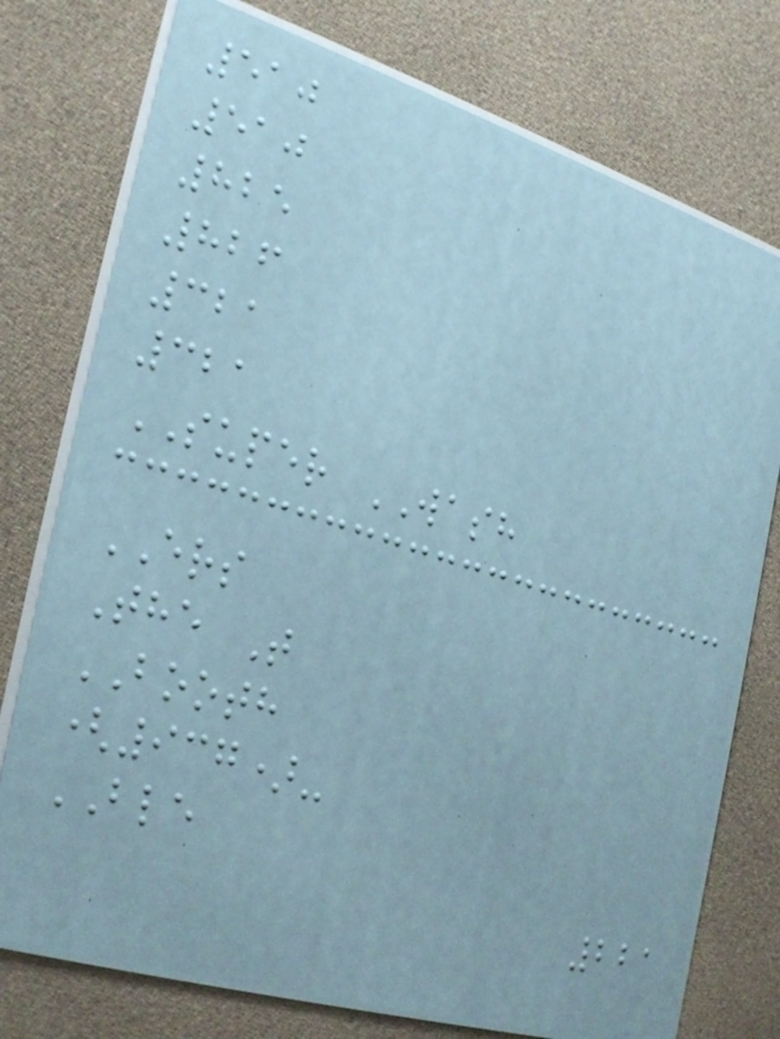510
510
825
826
321
321
SUPER WASH
ERS
The T
BOOTH
(937)-
BLE
221
